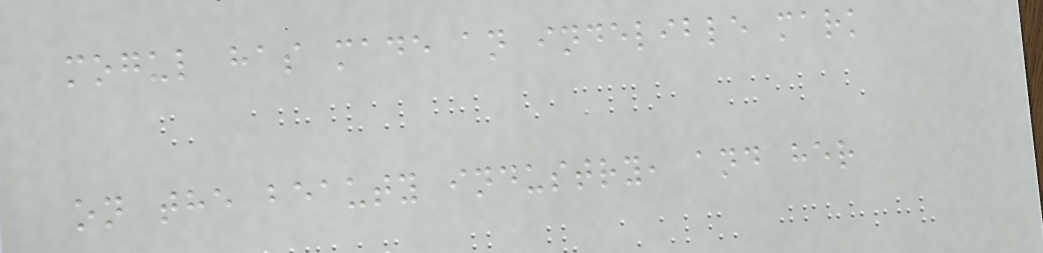mogul has made an indelible mark
on the beauty industry, and her
